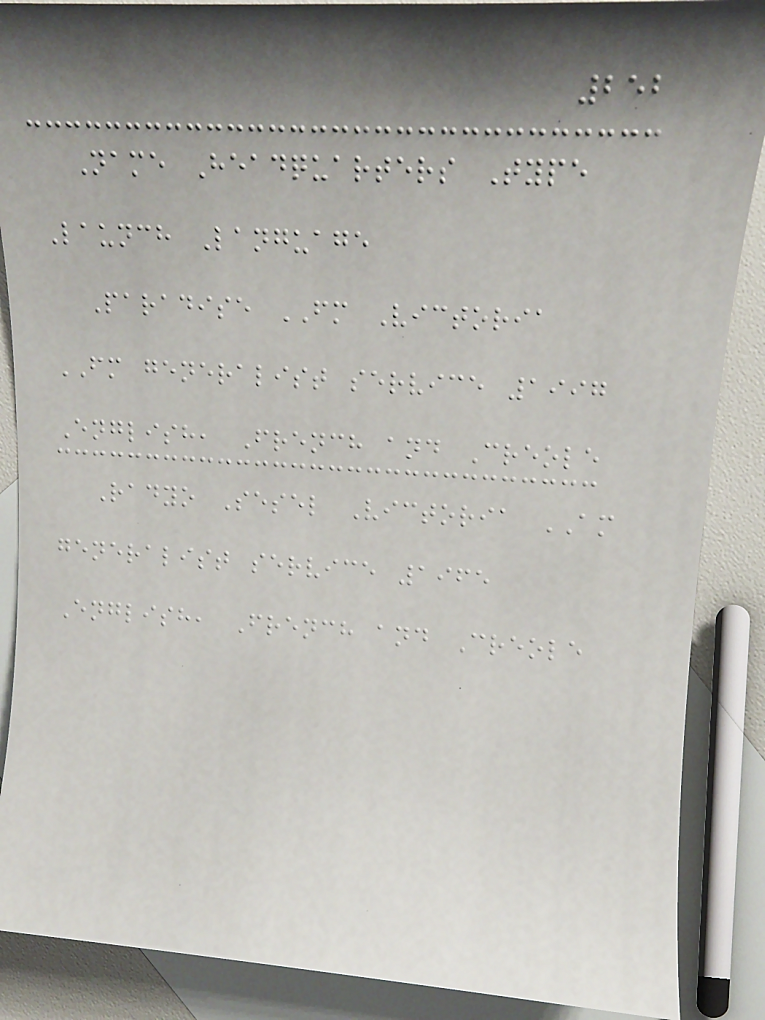252
Name Headquarters Type
Launch Language
Paradise FM Victoria
FM generalist service 1997
English, French and Creole
Radyo Sesel Victoria AM
generalist service 1965
English, French and Creole
